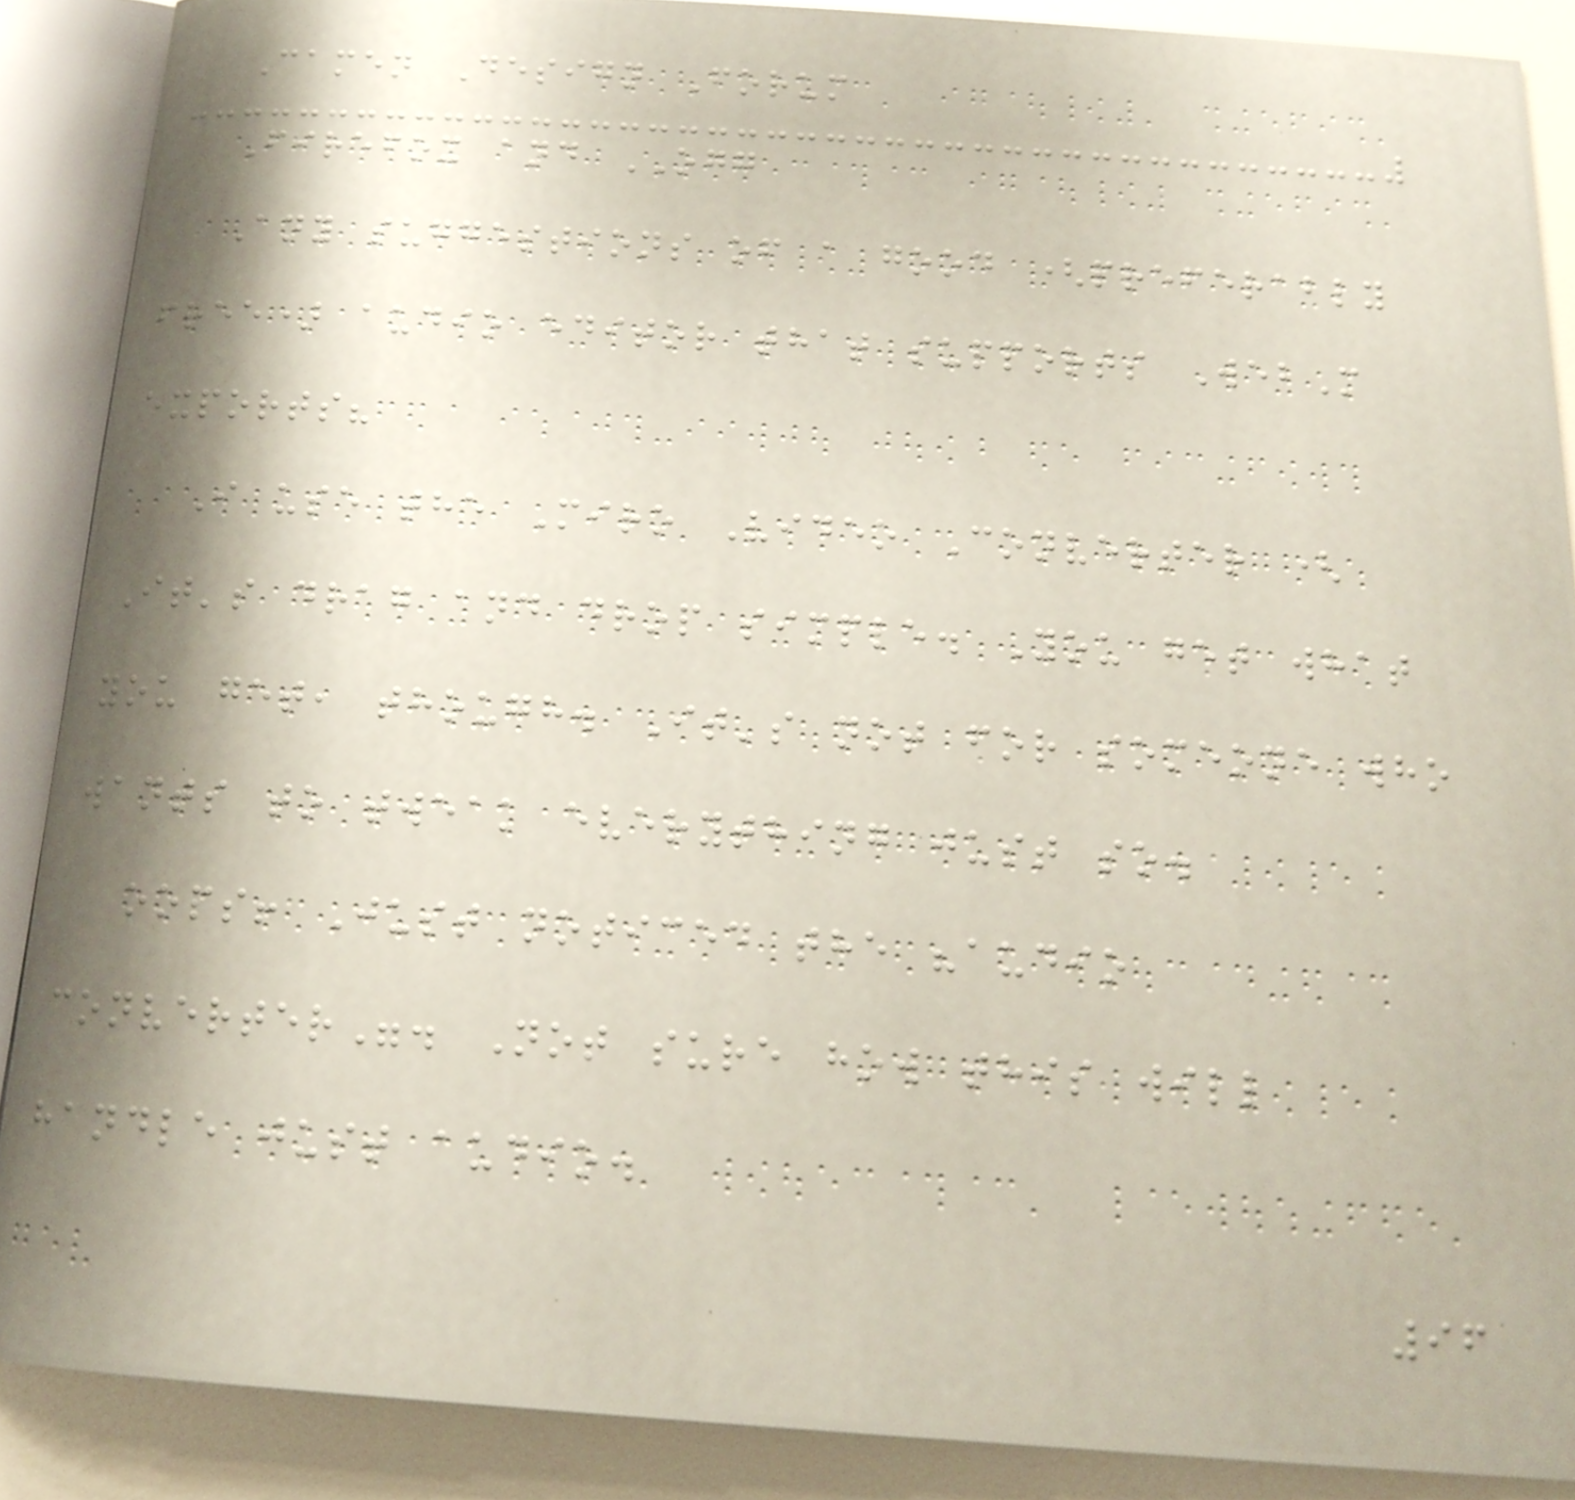Camen Design Forum
Firefox and OGG
Any suggestions of a good (preferably
free) audio editor that supports WebM
exports?
I use the Miro Video Converter (
It's drag and drop simple. You get what
you get, though. It's not for someone who
wants to tweak everything just so.
oops! Just noticed the "audio
converter". Not sure how this will
handle just audio.
96
